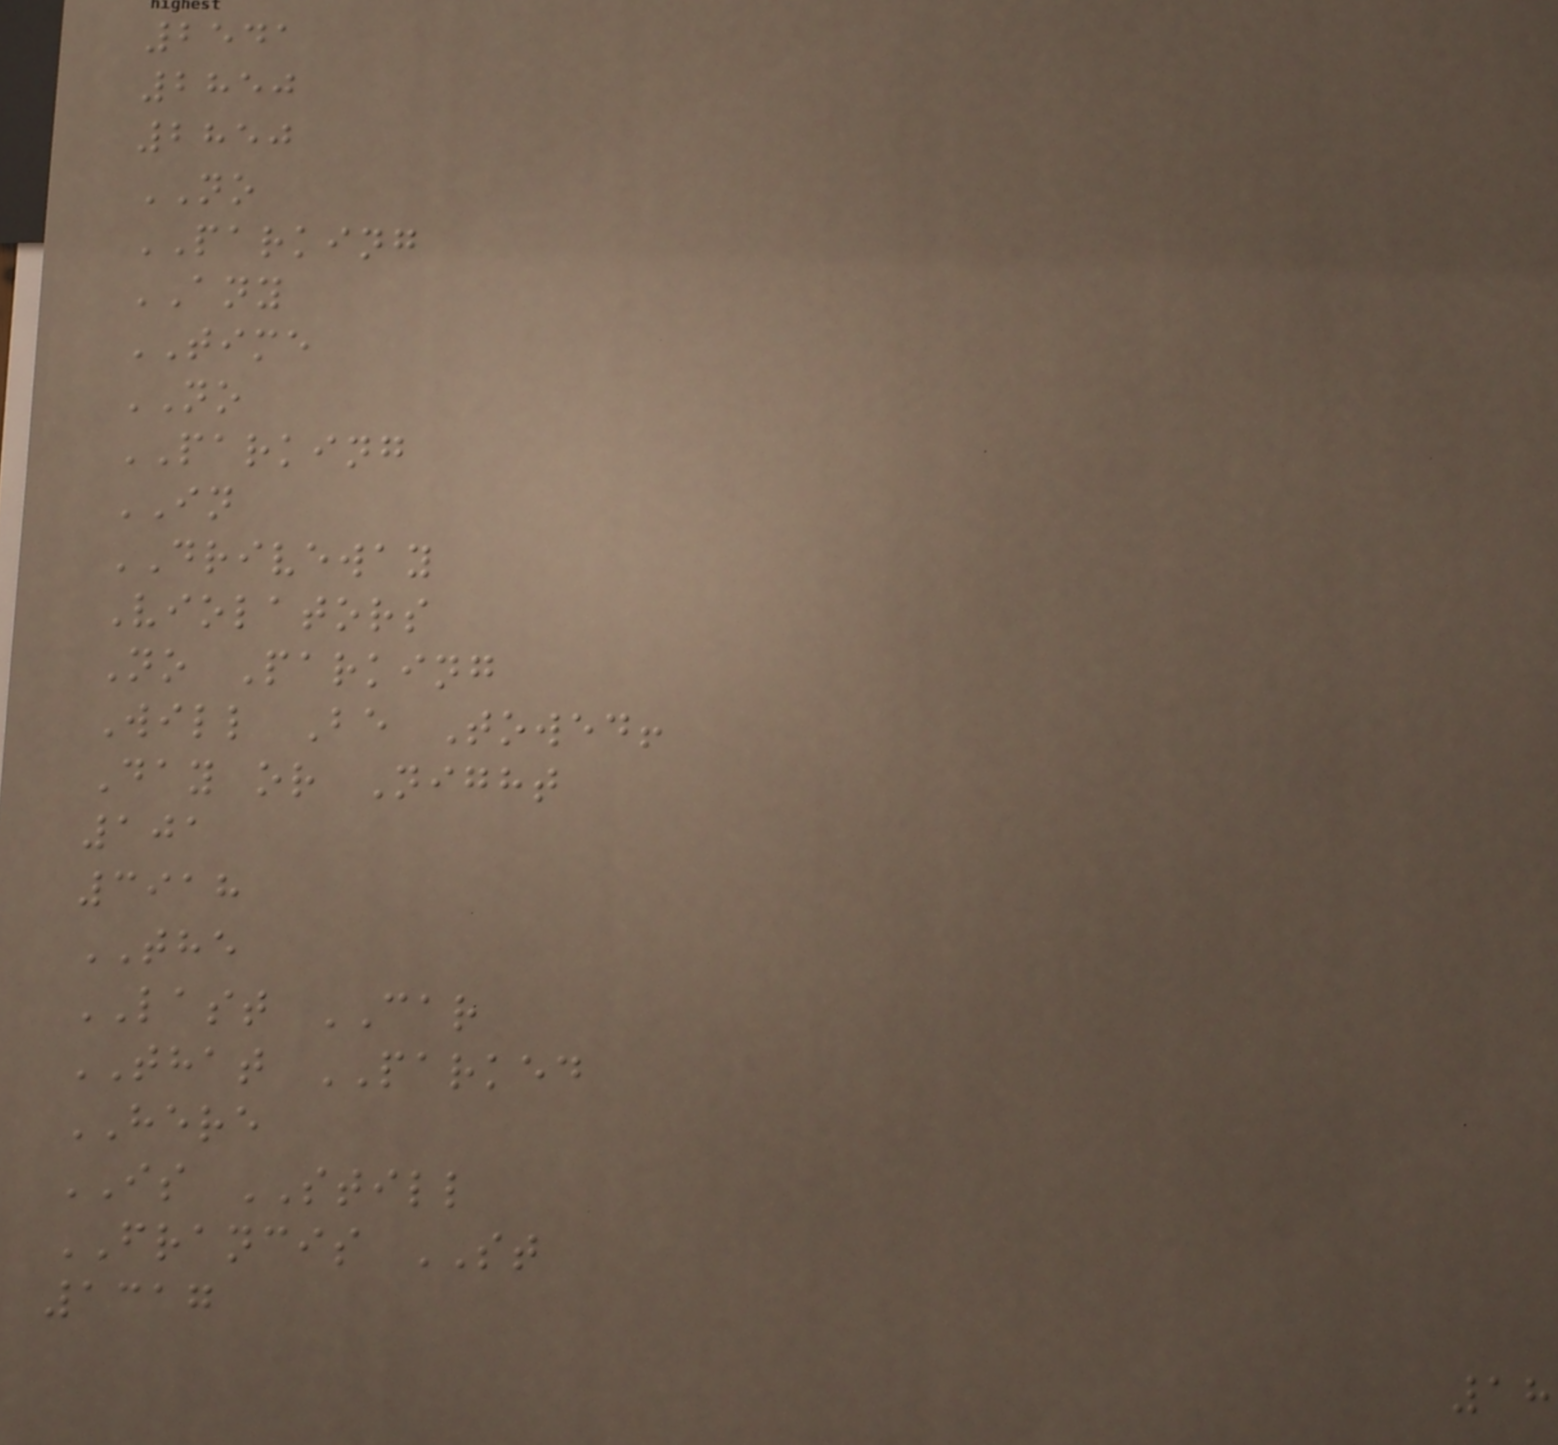2541
2850
2850
NO
PARKING
ANY
TIME
NO
PARKING
IN
DRIVEWAY
Violators
No Parking
Will Be Towed!
Day or Night
101
3918
THE
LAST CAR
THAT PARKED
HERE
IS STILL
FRANCIS ST
1317
18
